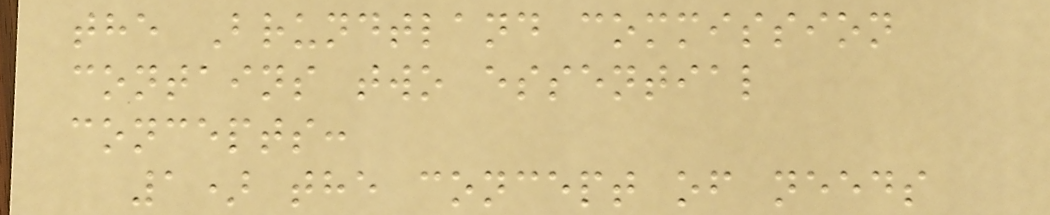the Brundtland commission
contains two essential
concepts:
1) the concept of needs
